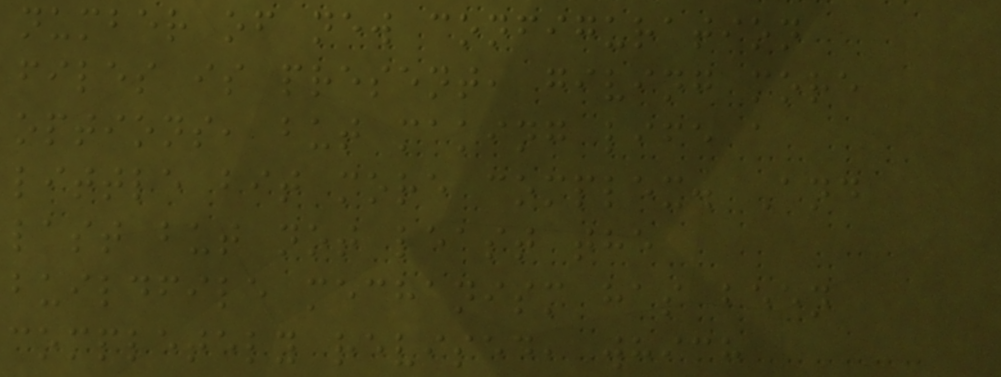number of new configuration
files is present, giving more
options, but making life a
little bit more complex. And
last but not least the
buildfile mechanism has been
completely revised, which
